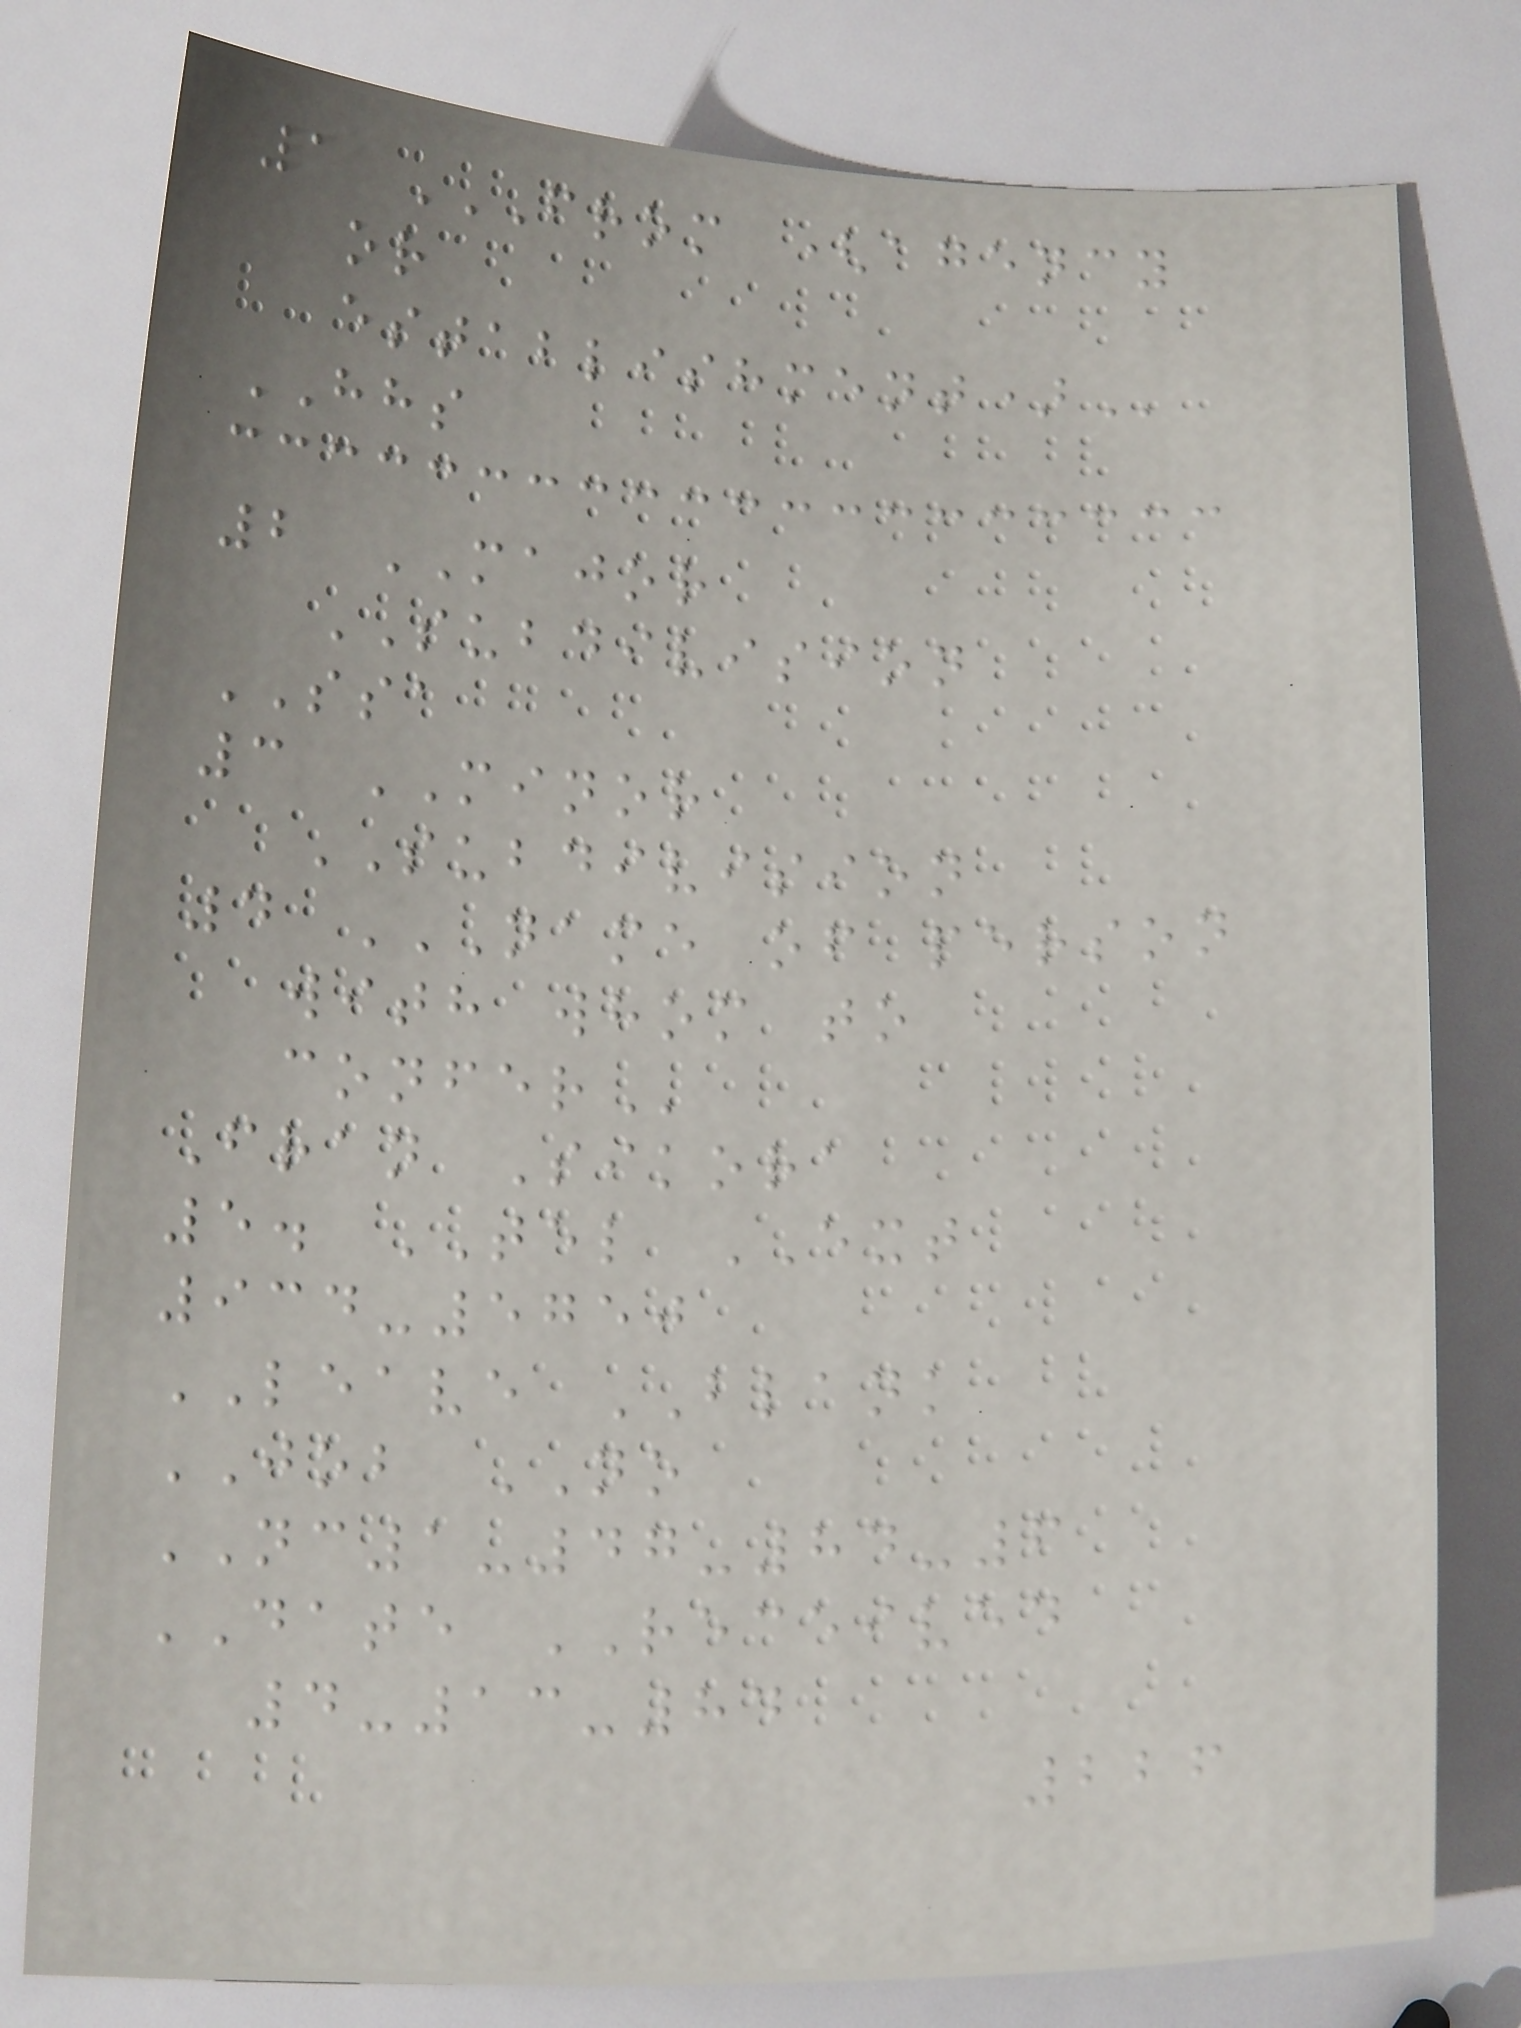1 FROM (AGENCY
OR
ESTABLISHMENT)
HHS
2 MAJOR
SUBDIVISION
SSA
3 MINOR
SUBDIVISION
4 NAME OF PERSON
WITH WHOM TO
CONFER
Fran Sikora
5. TEL EXT
934-5750
LEAVE BLANK
JOB NO
NC1-47-84-6
DATE RECEIVED
4-13-84
226
